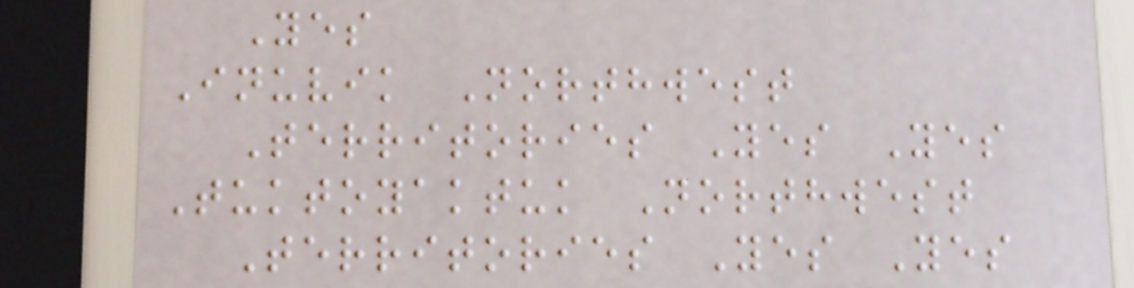Yes
Inuvik Northwest
Territories Yes Yes
Tuktoyaktuk Northwest
Territories Yes Yes
